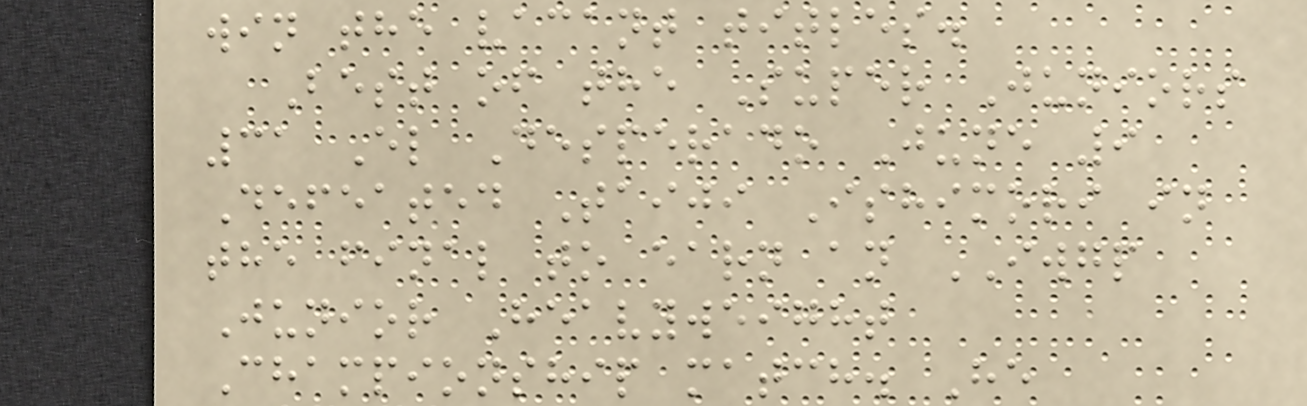win the vacant titles.
Best of the Super Juniors
31 El Desperado June 9
Defeated Taiji Ishimori in
the final to earn an IWGP
Junior Heavyweight
Championship match. He
